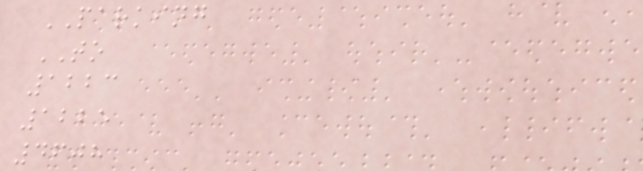PARKING
TO
1223
1225
4608
